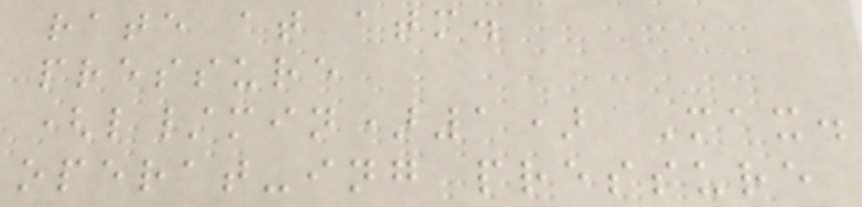rate at atm.
pressure
(l/min)1) Max.
operat-ing pressure
